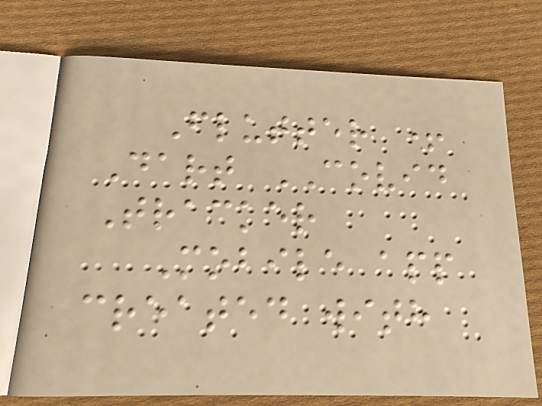Flutter +
Dart COVID
Tracker
Mobile app
created with
